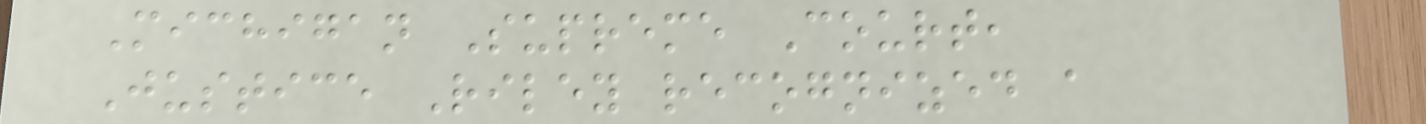Michigan Supreme Court,
Justice Riley recognized a
